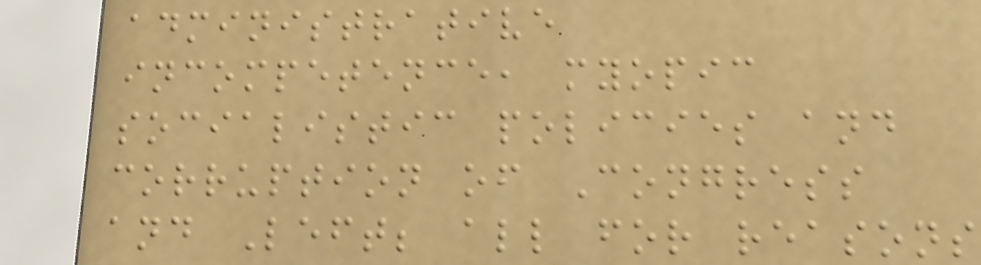administrative
incompetence, myopic
socialistic policies and
corruption of Congress
and Left; all for reasons
